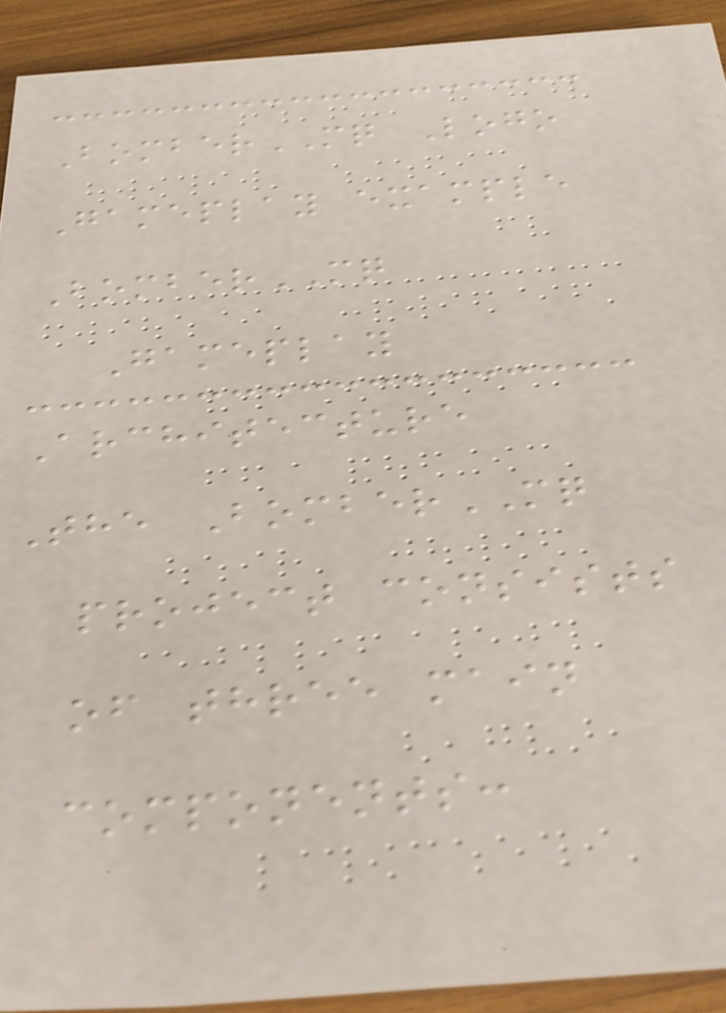BomberMQ Logo
Gameplay example
BomberMQ
Gameplay
Architecture
The BomberMQ
project consists
of three main
components:
